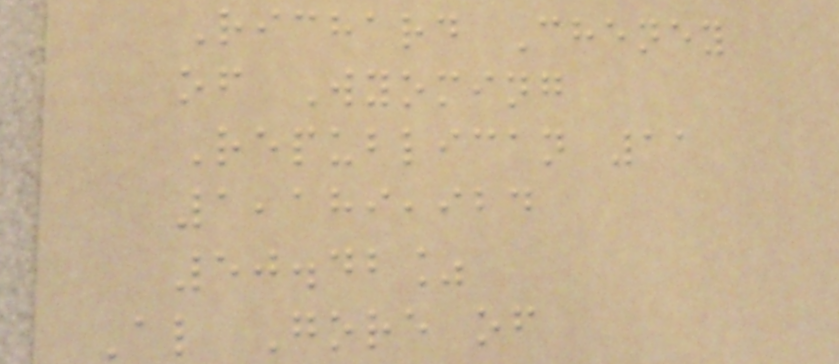Richard Cheney
of Wyoming
Republican 11
1,189,924
50.42%
Al Gore of
